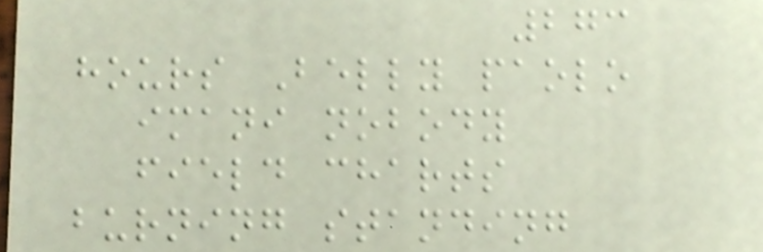273
hours Belly paolo
imani nobody
field charts
burning standing
